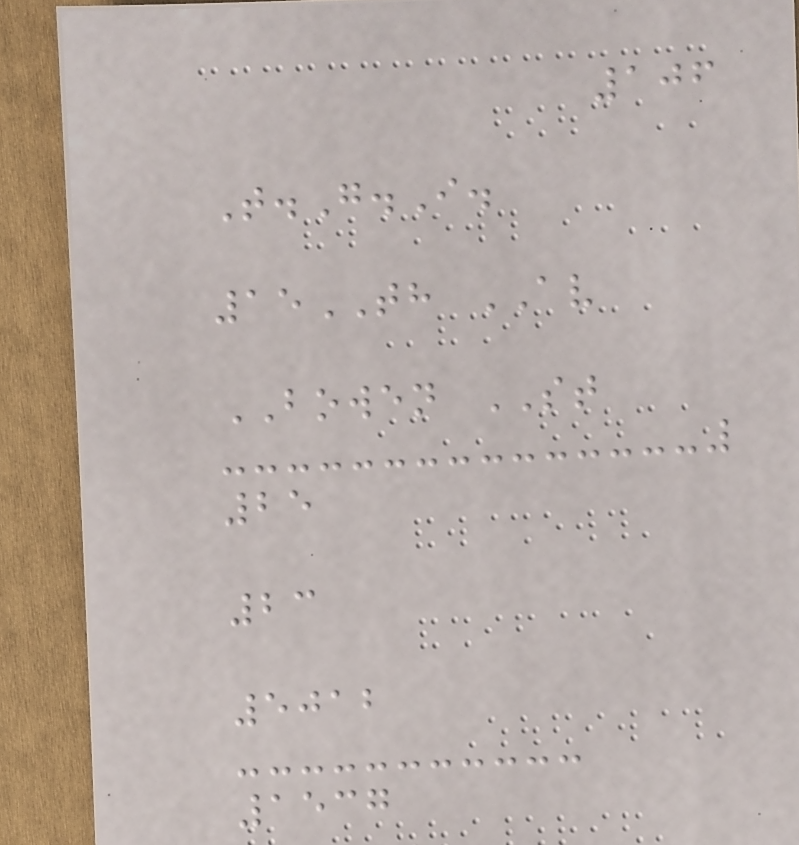106
T.G.I.
15TH AV
BOWEN ST
25
23
5012
1537
